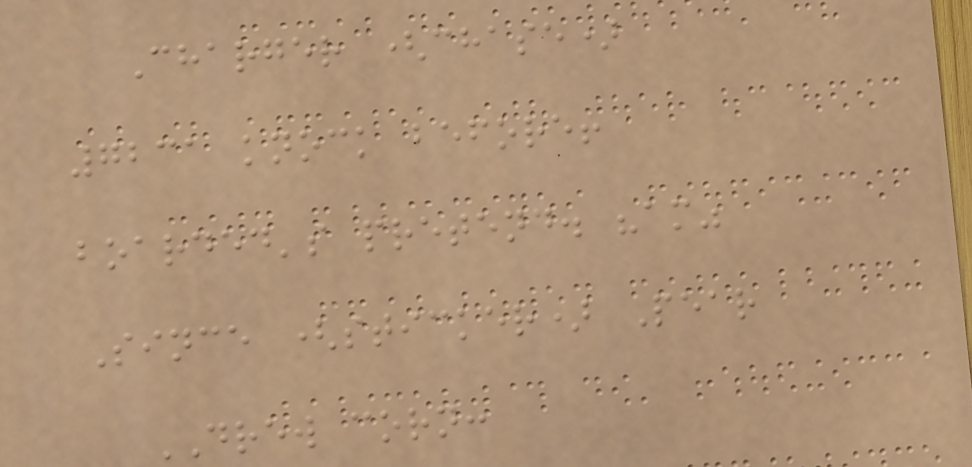Charger (chase)
7231 knock before!
boarded's pretend. "am"
Since (sticker) Pear
DREW corn:
